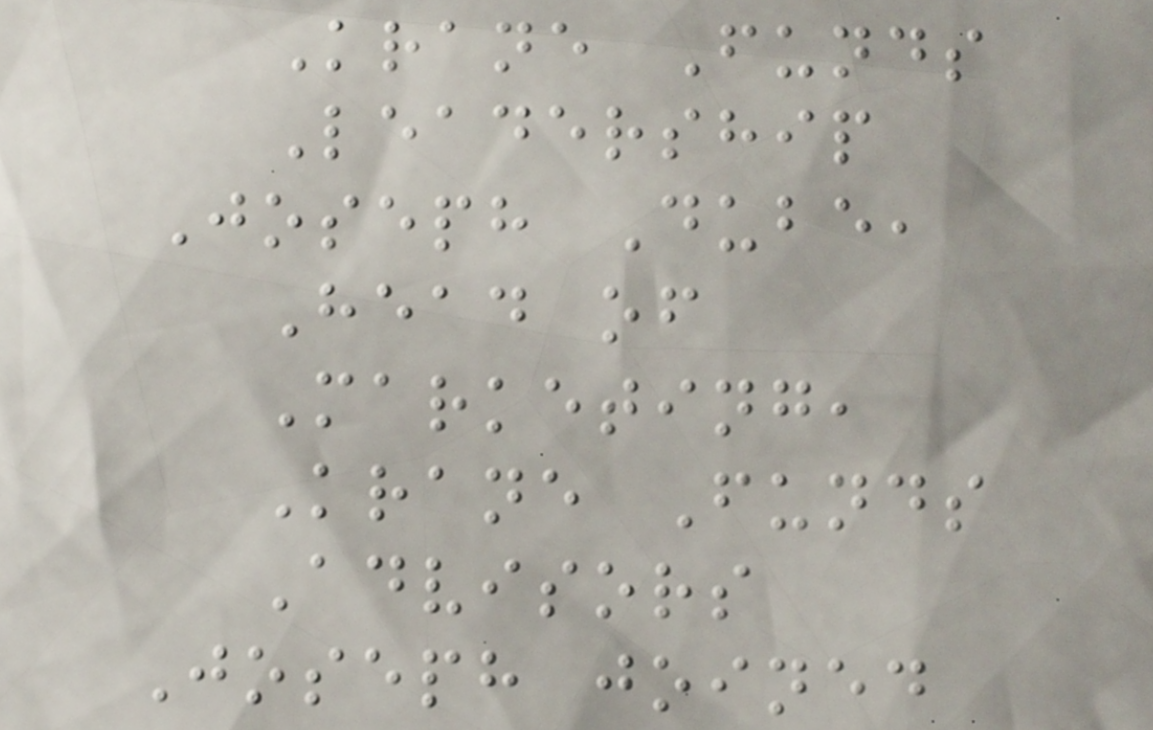Krane Funds
Leadership
Joseph Dube,
Head of
Marketing,
Krane Funds
Advisors
Joseph joined
